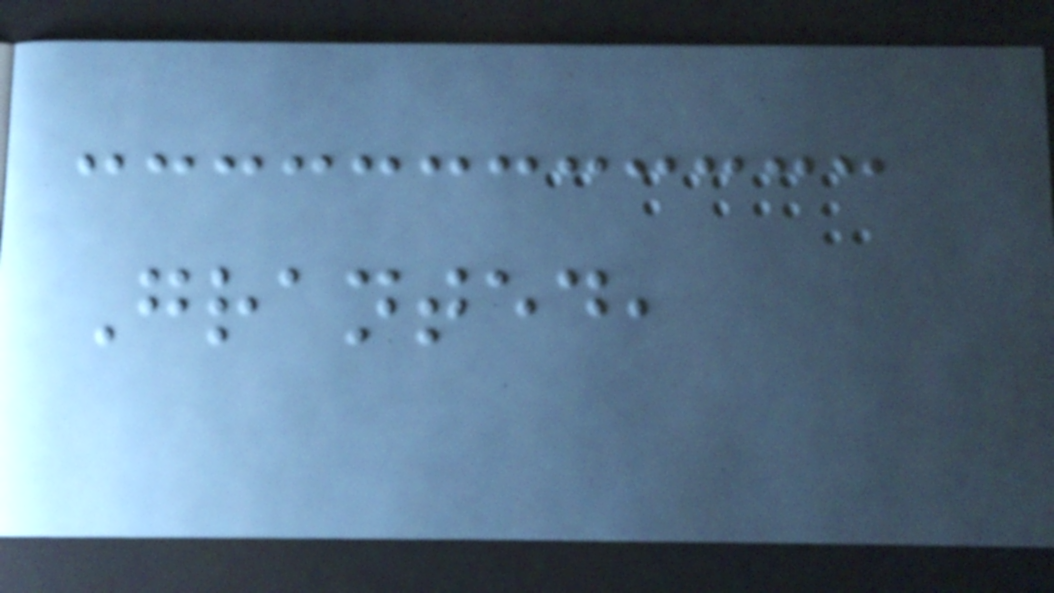Granted,
